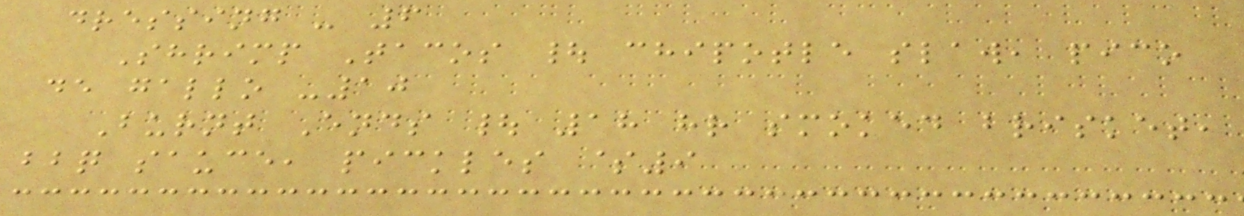dressing - 6
Shrimp Tacos | chipotle slaw, pico
de gallo -10
Burnt Ends | 18 hr smoked brisket,
bbq sauce, pickles $9
